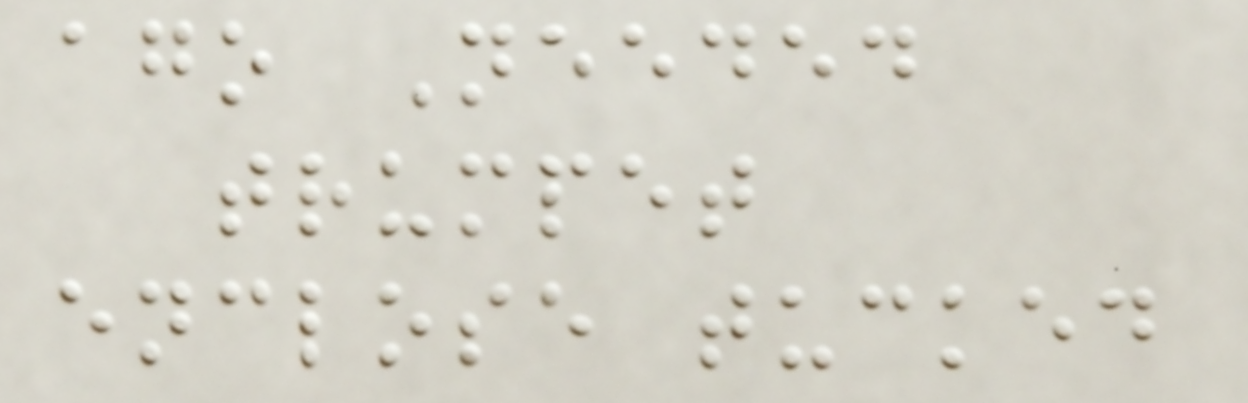ago Needed
trumpet
enclose tucked
